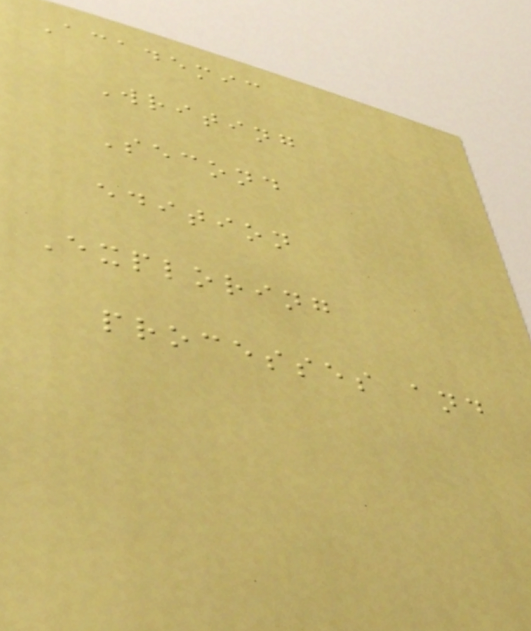Academic
Writing
Second
edition
Exploring
processes and
